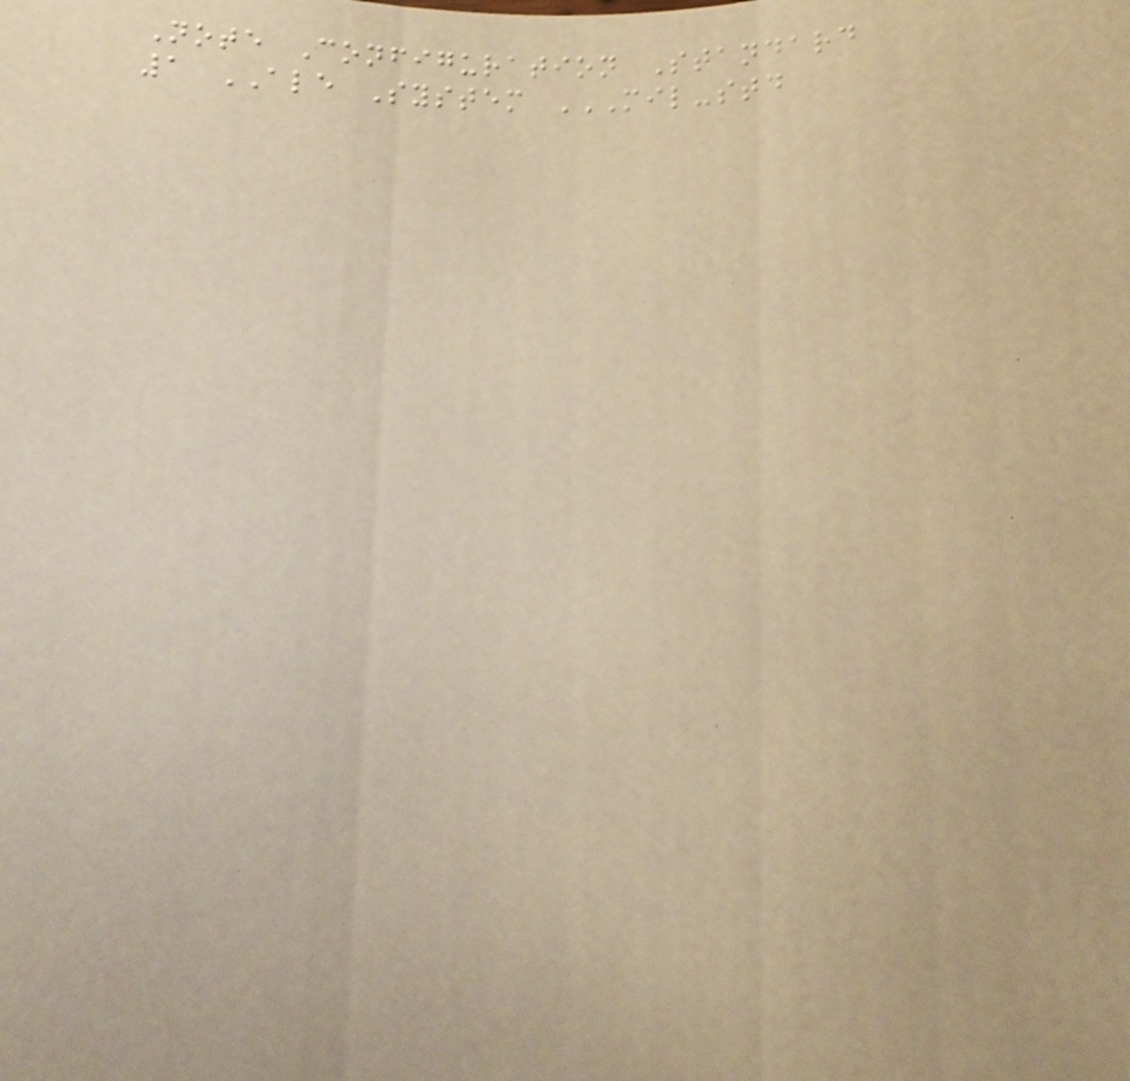Note Configuration Standard
1 ALE System MIL-STD
